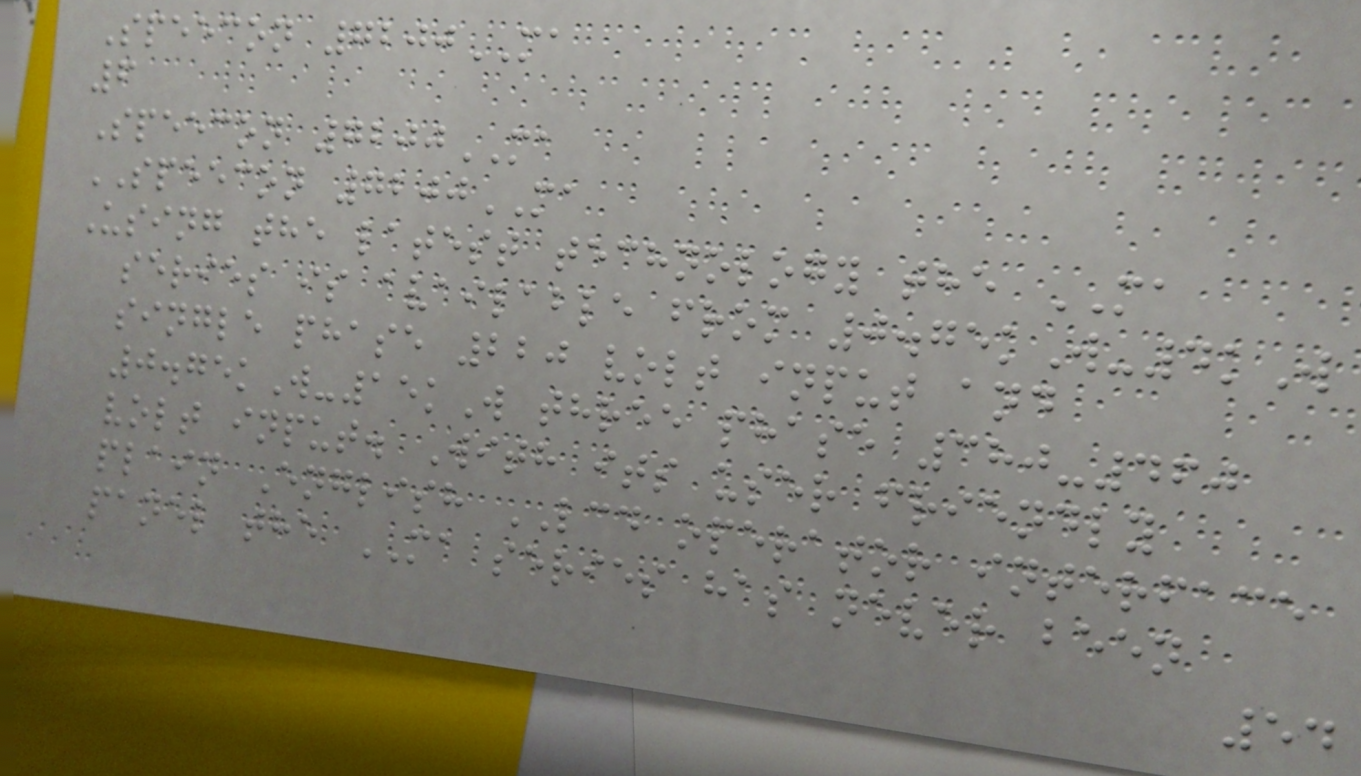Speecon 7200MA
6
Speecon 7200MA
SPEECON 7200MA
Using the latest technology the MA
series is available from 0.75kW-4kW
single phase 220 volt input and
0.75kW-15kW three phase 380-460
volt input. With its user friendly
plain English LCD operator interface
panel the MA series has never been
54
